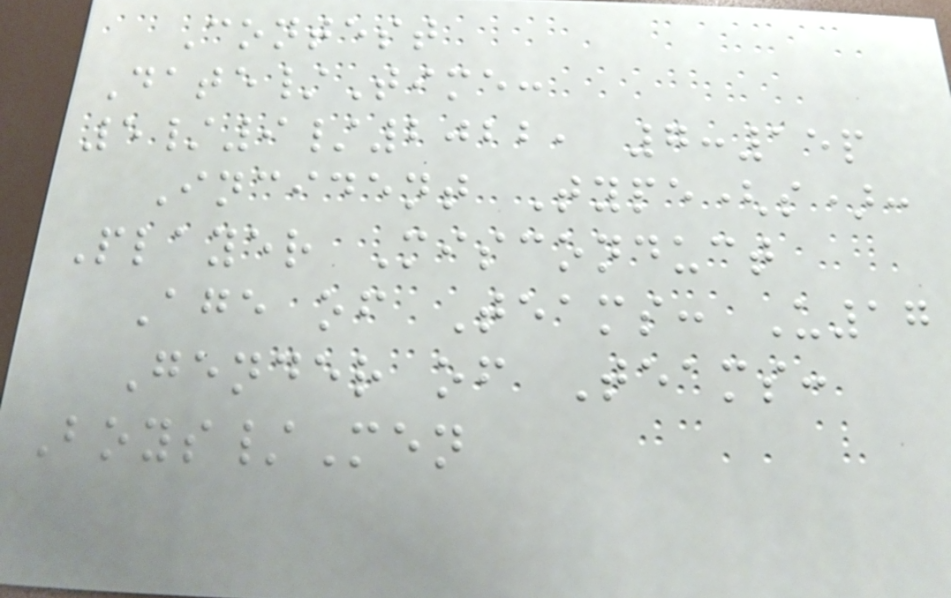Contest
Date/Time:
5/9/2022, 7:15p
Incident Type(s):
Player Misconduct
Age of Teams: U17
Gender of Teams:
Boys/Men
